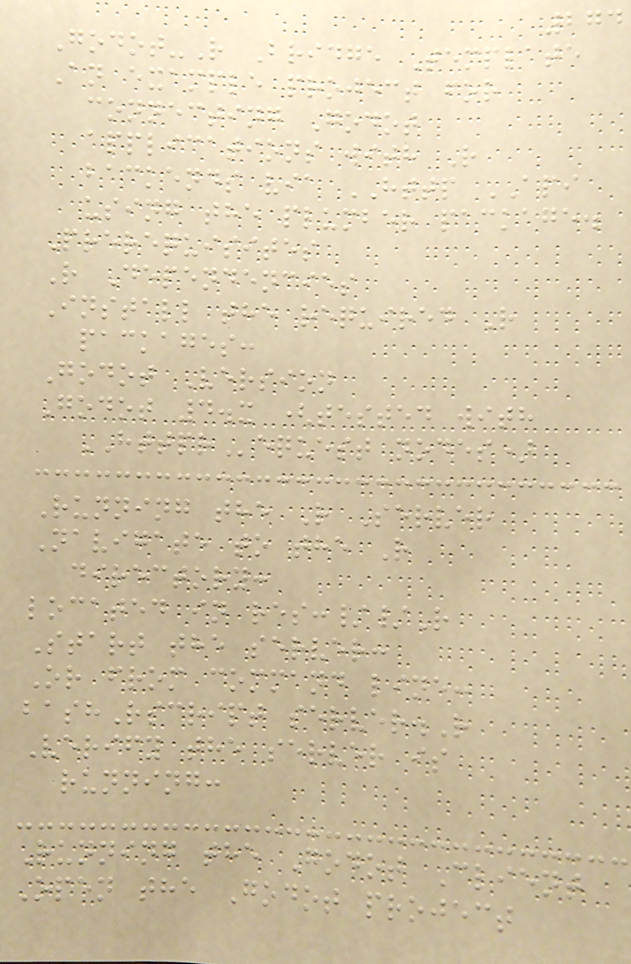274
Godot-R Bridge Template
An example project for
connecting Godot
applications with R
backends via HTTP API
using the plumber package.
Prerequisites
R Dependencies
Install the required R
packages:
Godot Version
Godot 4.x (tested with
HTTPRequest nodes)
Running the R Server
Navigate to the R
directory:
located in res://R
Start the server:
Or from command line:
bashRscript server.R
Verify the server is
running:
Running the Godot Client
Open the Godot project
